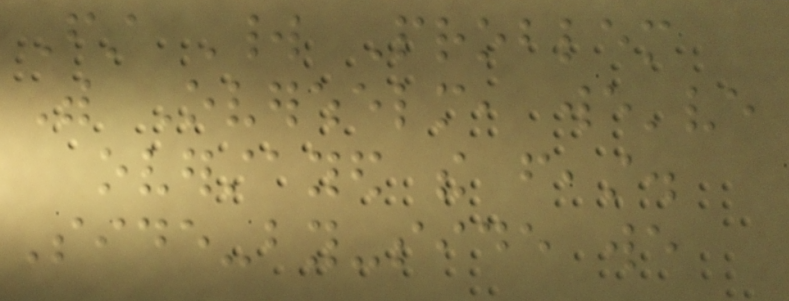First World Problem
With Overwhelm, we've
overstayed the feast.
Side-by-side we
